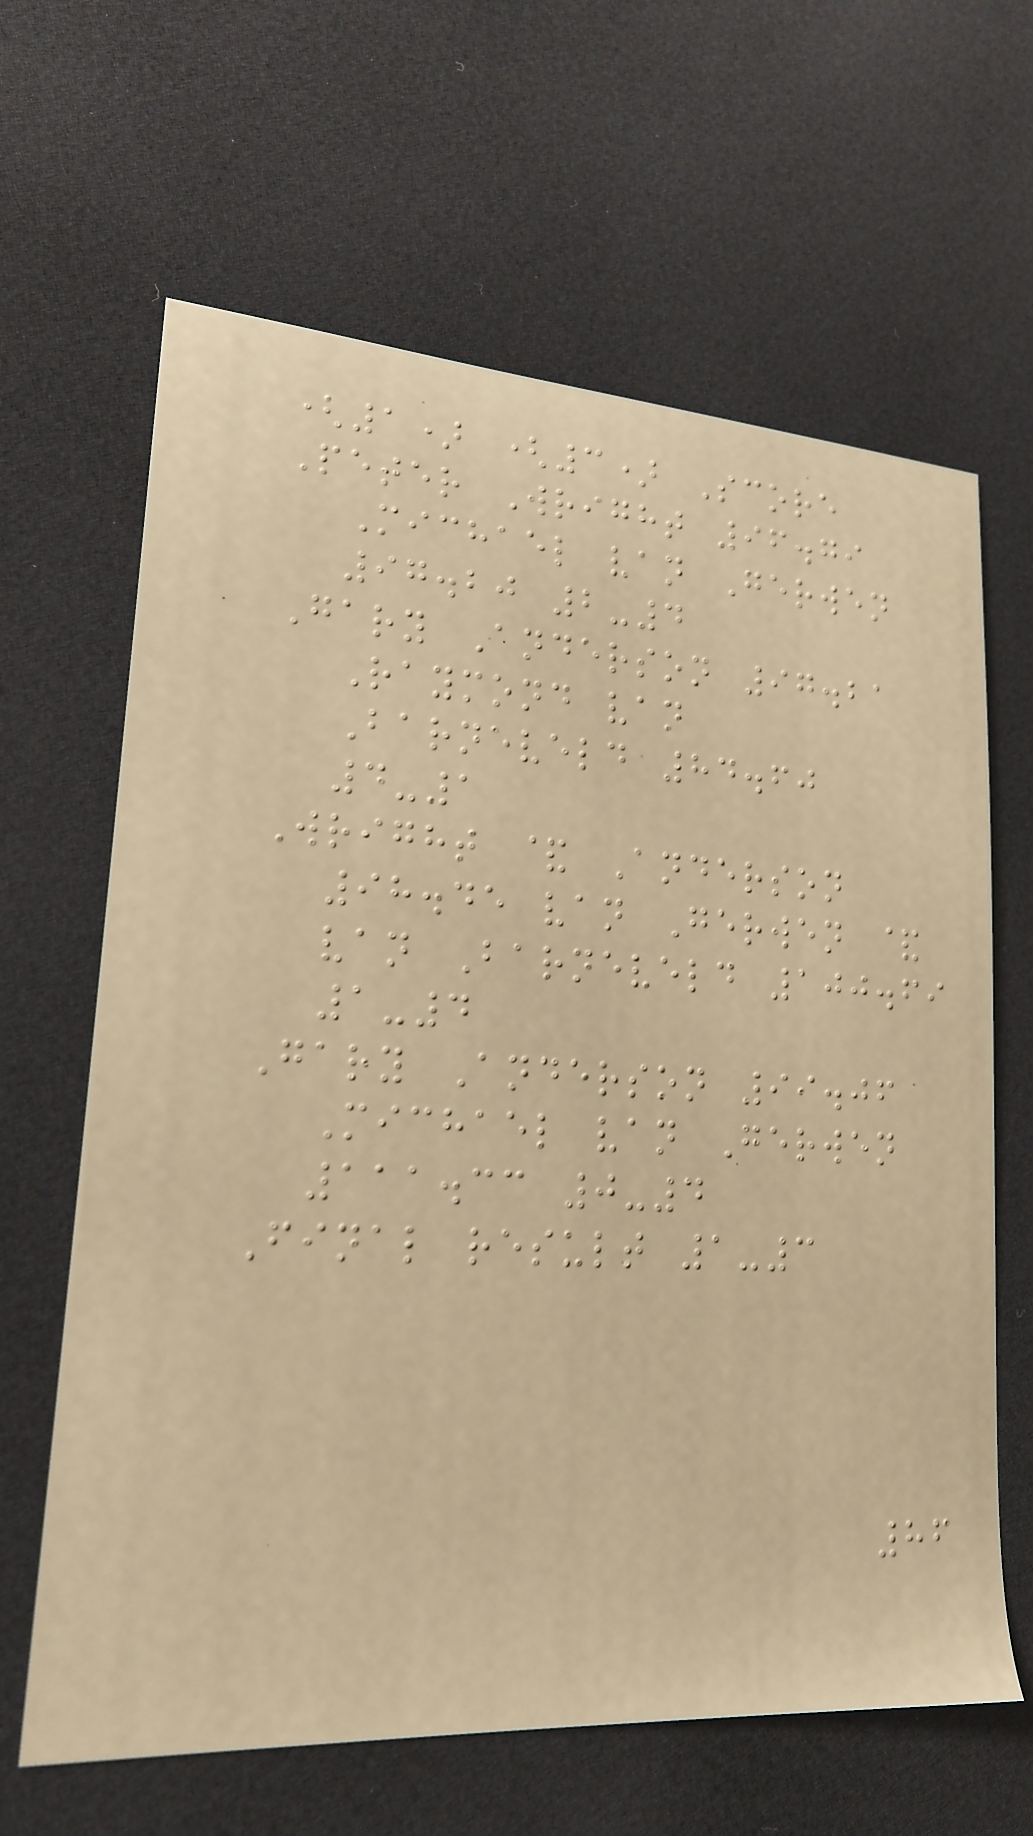(1) (3) Score
Peter Wright 96.79
Michael van Gerwen
97.20 2-4
Gary Anderson 97.21
Raymond van
Barneveld 84.60
4-1
Wright & Anderson
98.45 van Gerwen &
van Barneveld 100.69
1-4
Gary Anderson 99.06
Michael van Gerwen
111.33 0-4
Final result 1-3
86
